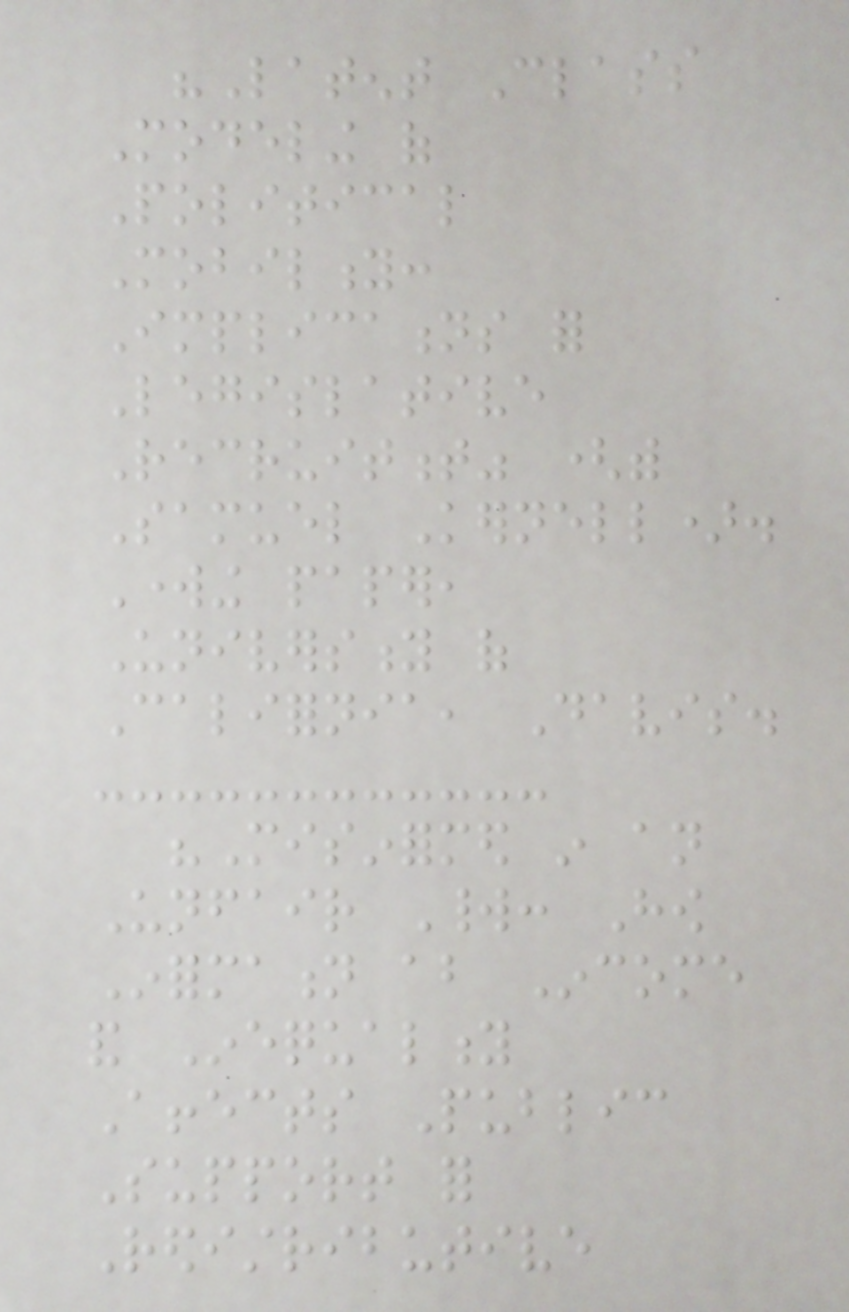"Latent Class
Modeling of
Political
Mobility:
Implications for
Legislative
Recruitment" (with
Samuel Kernell).
Working paper,
University of
California, Davis.
"Misinformed in an
Unfair World: How
Information about Income
and Inequality
Affects Public
Support for
Redistributive
